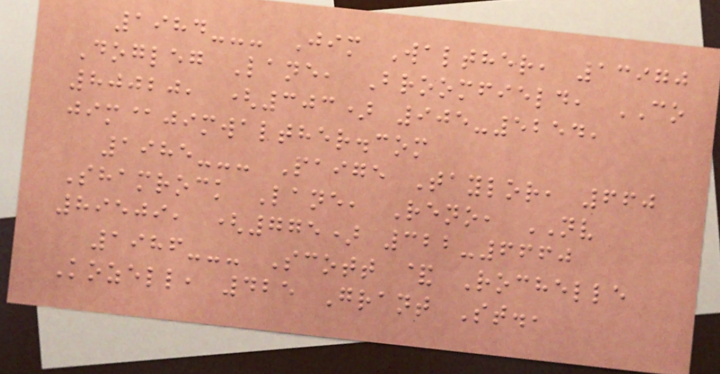1984--- Jim Walther, 13970
Dogleg Lane, Broomfield, CO
80020, (303) 905-5254,
jim@jimwalther.com
1985--- Paige Taylor, 660
Shamrock Lane, Reno, NV
89509, (775) 322-6660
1986--- Scott & Rochelle
Kozell, 425 Grant St.,
